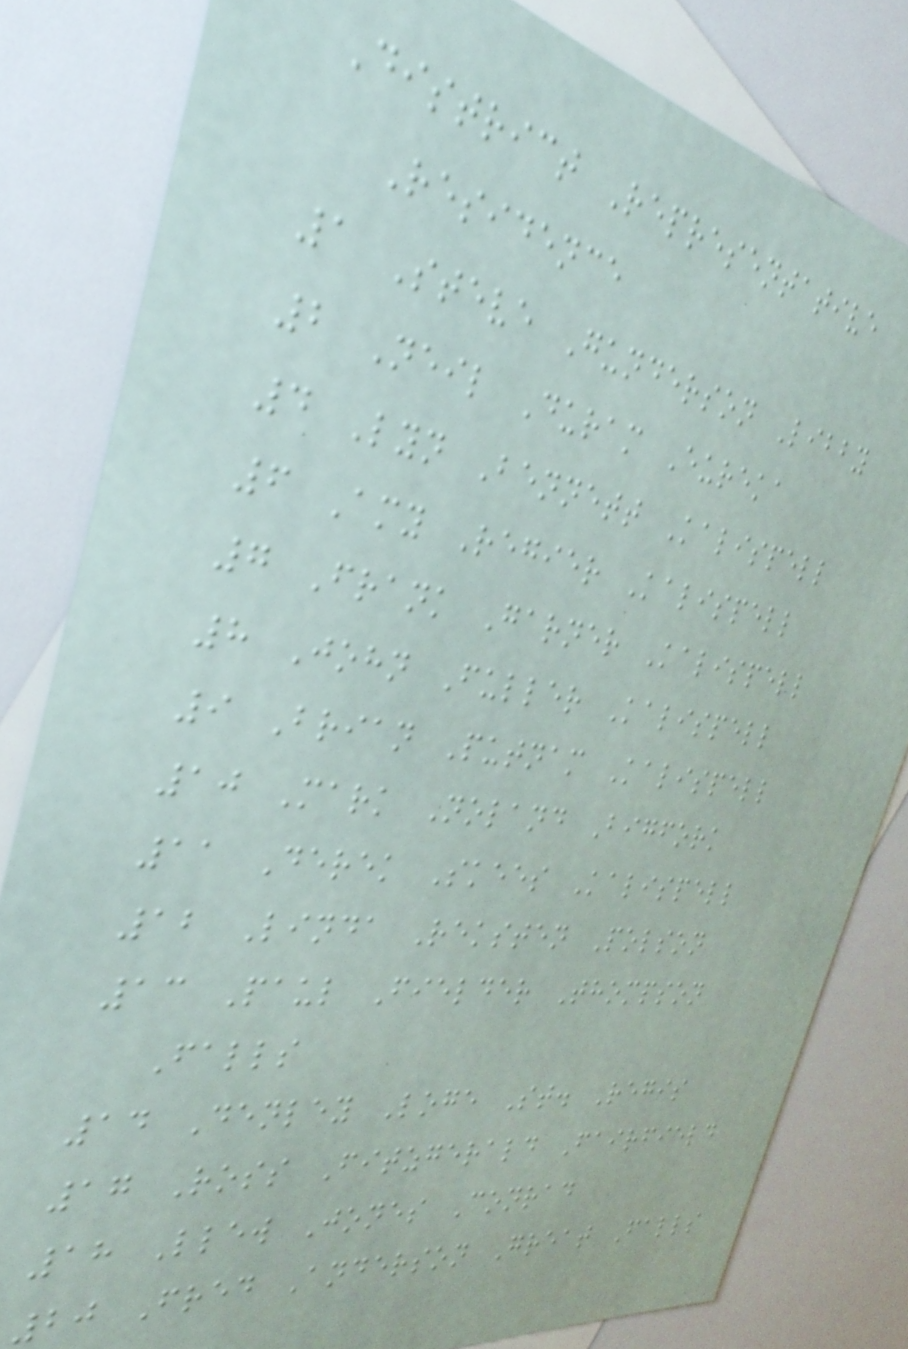District Representative
Residence
1 Steve Gunderson Libby
2 Neil Duram Eureka
4 Lyn Bennett Kalispell
6 Amy Regier Kalispell
7 Frank Garner Kalispell
8 John Fuller Kalispell
9 Brian Putnam Kalispell
10 Mark Noland Bigfork
11 Derek Skees Kalispell
12 Linda Reksten Polson
13 Paul Fielder Thompson
Falls
14 Denley Loge St. Regis
17 Ross Fitzgerald Fairfield
18 Llew Jones Conrad
20 Fred Anderson Great Falls
